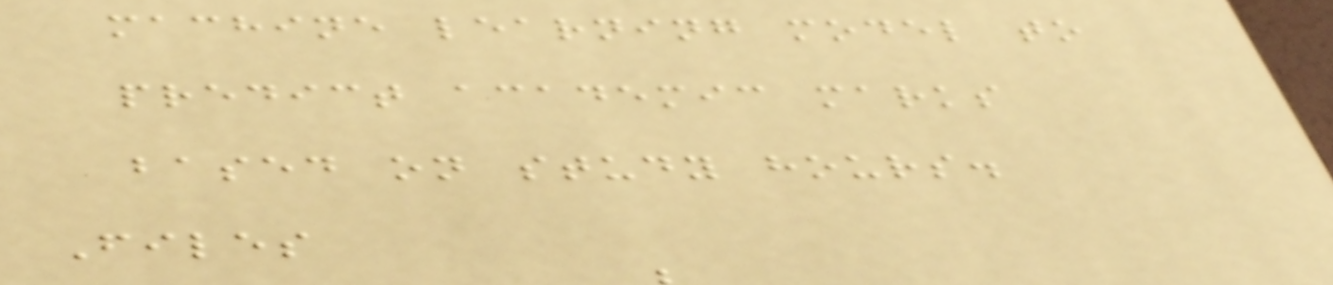machine learning model to
predict academic marks
based on study hours.
Files
